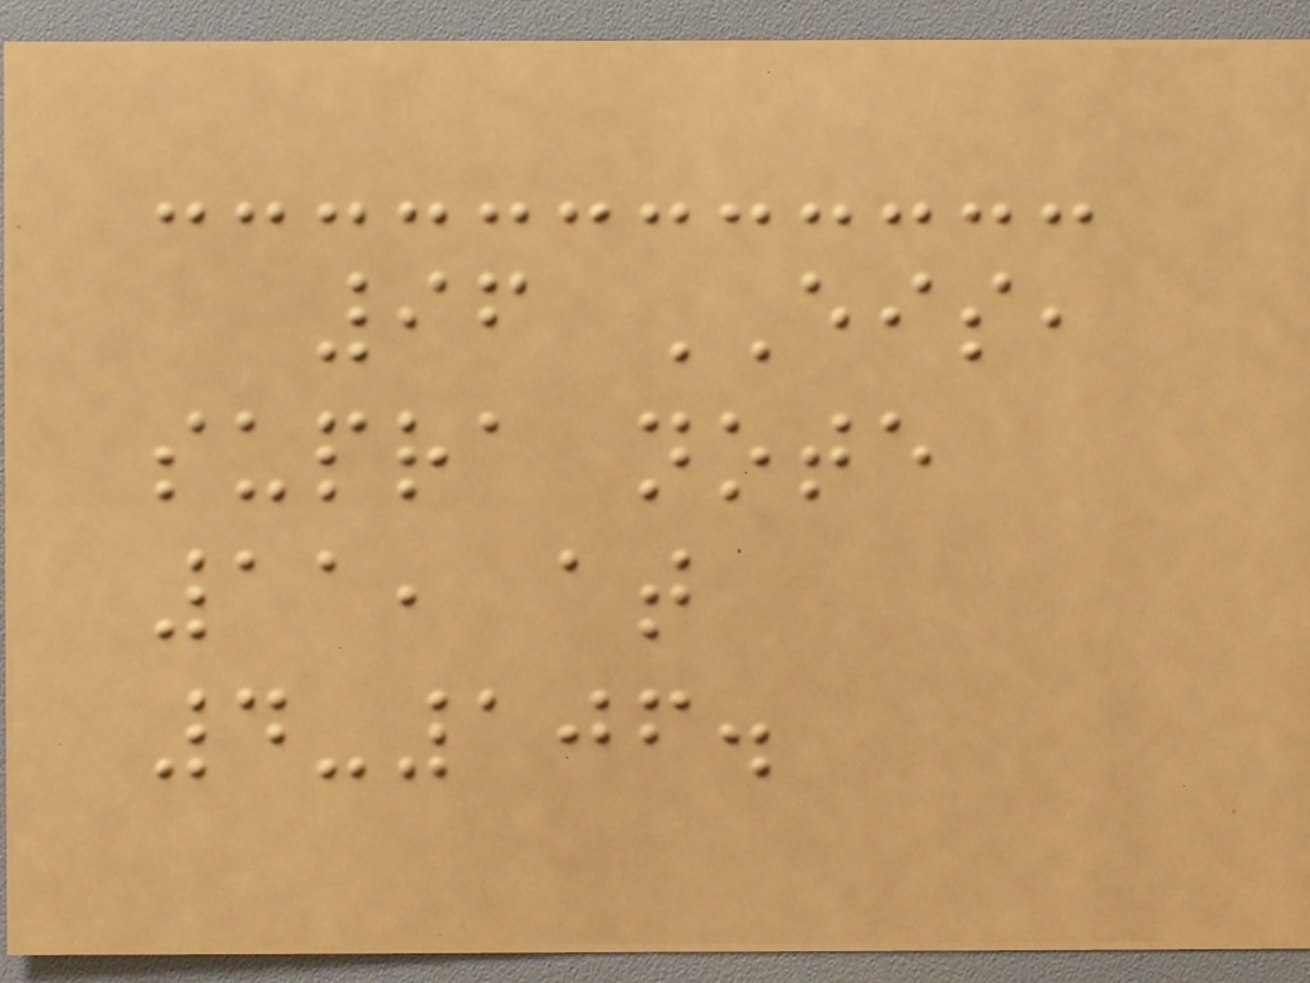96 EIS,
supra note
11, at
4-106.
